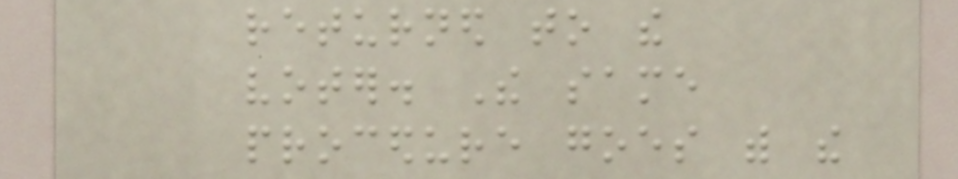returned to the
voter. The same
procedure goes with the
